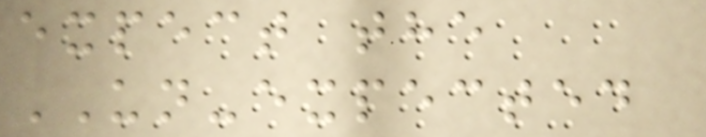expect the
UN-expected
